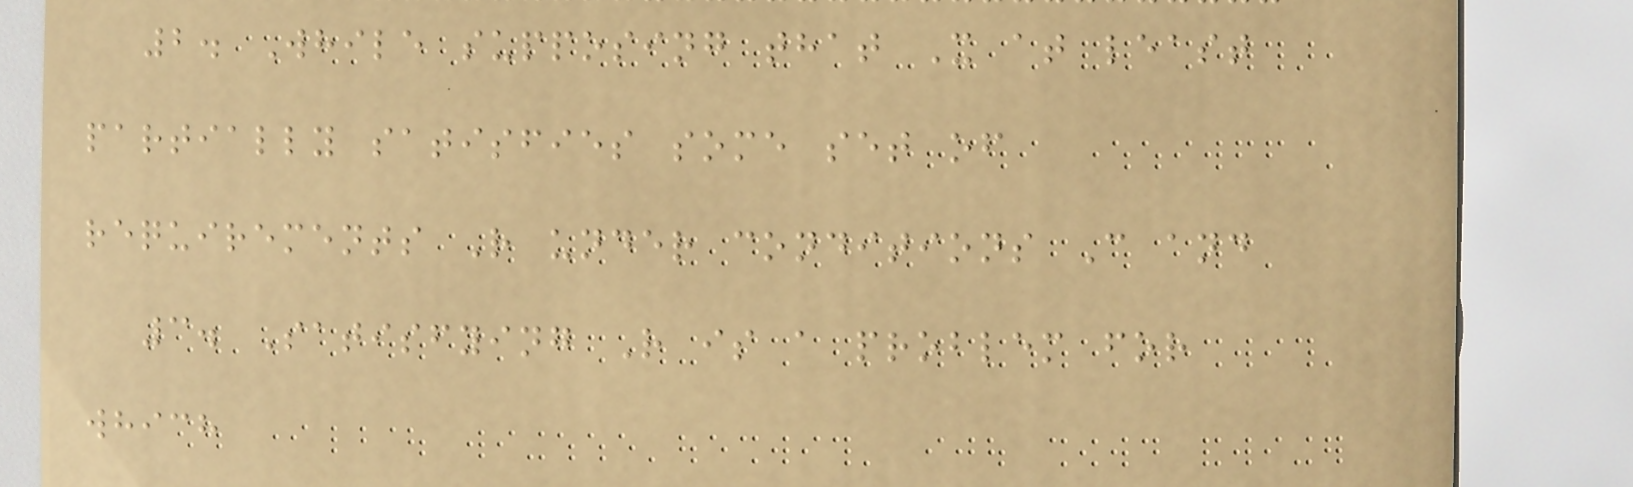2. While supposing that X at least
partially satisfies some set of
requirements R under conditions C and
3. Satisfying R is a problem for
which
